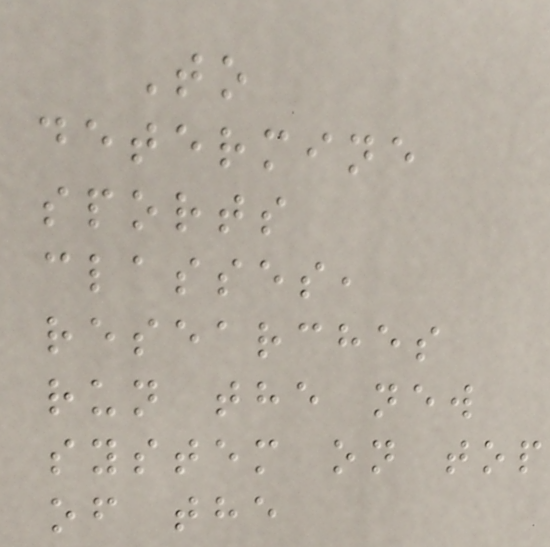To
determine
sports
classes,
researches
run the new
system on top
of the
